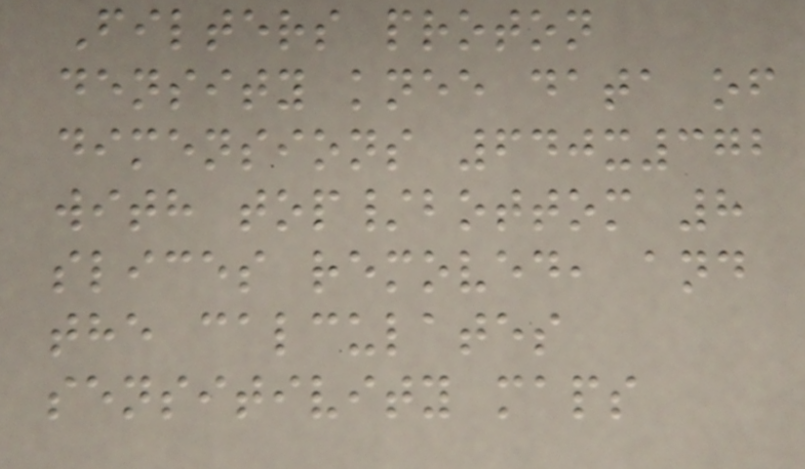Filters proton
density knee data of
dimensions 640x372
with top/bottom 8
slices removed, and
the calculates
sensitivity maps
